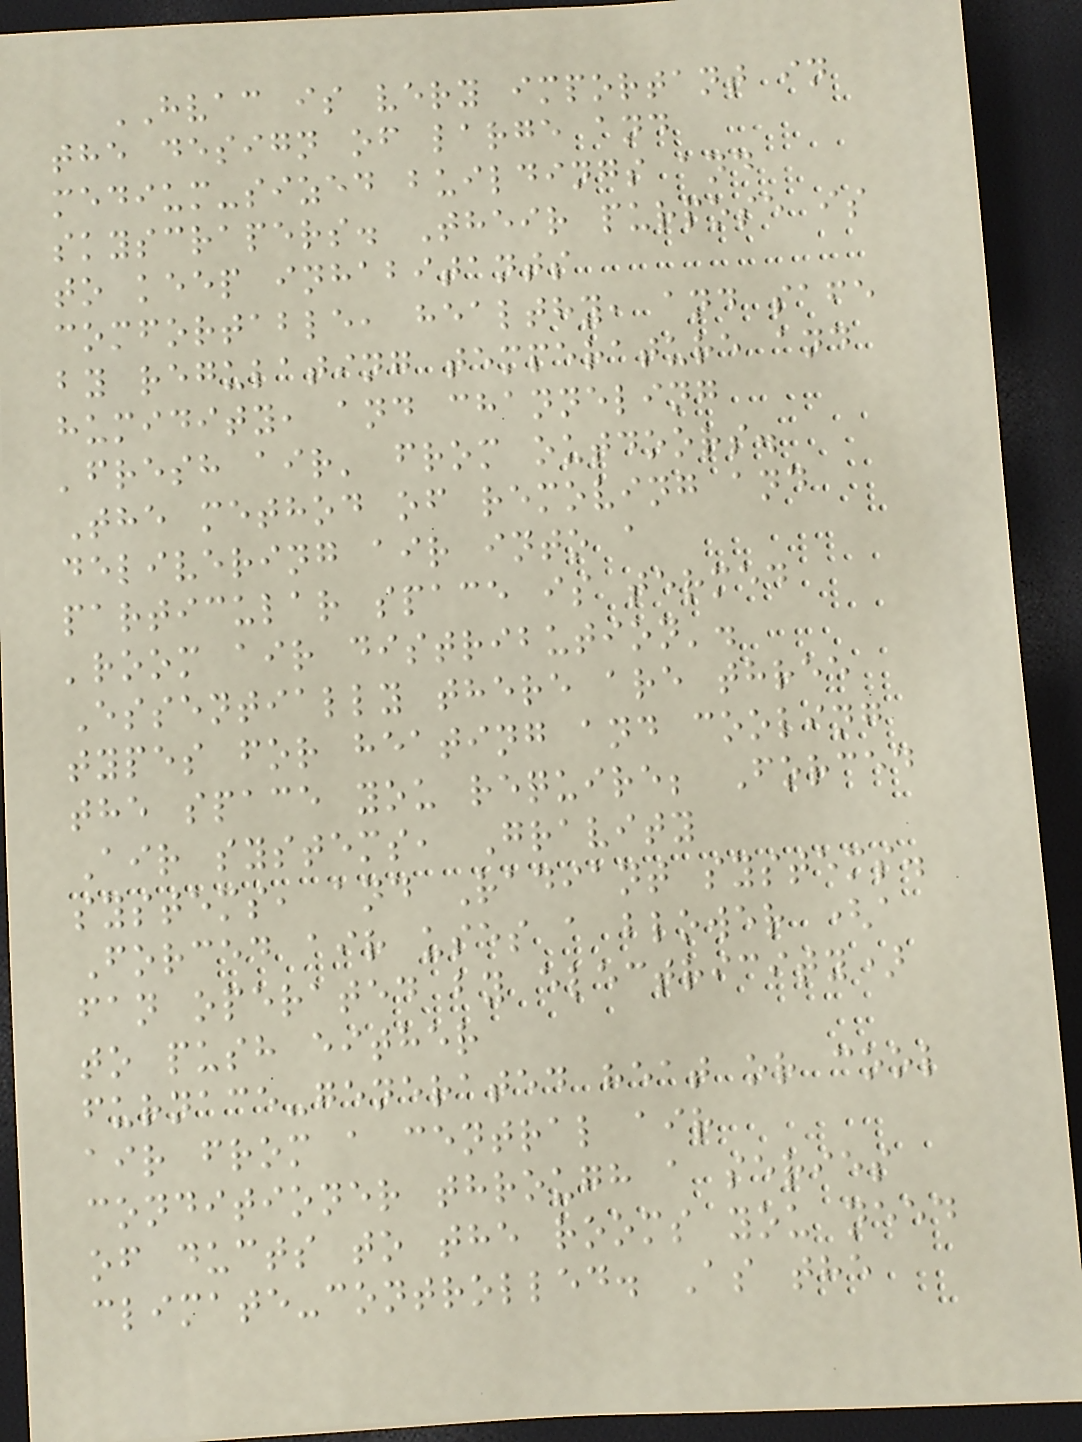HVAC is very important in
the design of large and
medium-sized buildings and
skyscrapers. Their purpose is
to keep inhabitants
comfortable, healthy, and safe
by regulating temperature and
humidity, and channeling
'fresh air' from outdoors.
The method of removing and
delivering air into a
particular space is termed
'room air distribution'.
Essentially there are three
types for heating and cooling
the space you require; Forced
Air systems, Gravity
systems, and Radiant systems.
Forced air uses a blower (a
fan operated by electricity)
to push either
furnace-generated heat or cool
air from a central air
conditioner through a series
of ducts to the rooms you need
climate-controlled. As the
